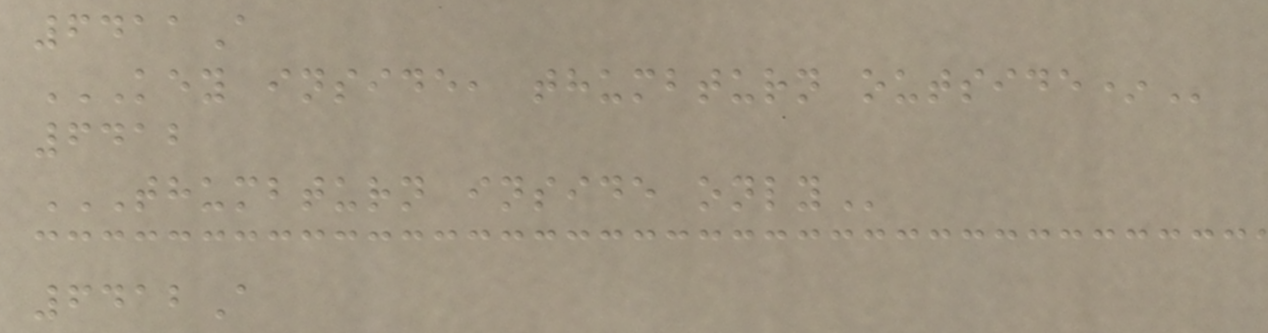6411A
KEY INSIDE, THUMBTURN OUTSIDE*
6412
THUMBTURN INSIDE ONLY
6412A
